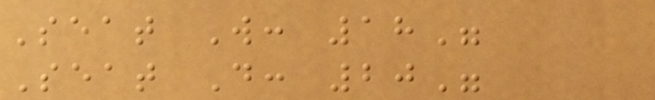Seat W: 18"
Seat D: 20"
